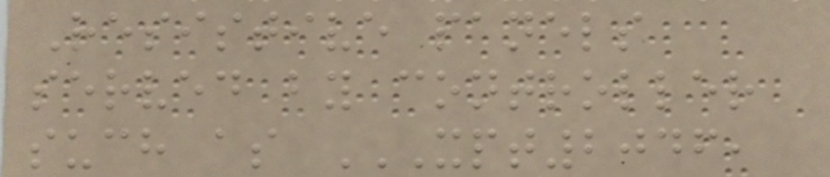Resistive panels
served by controller
such as XPT2046,
